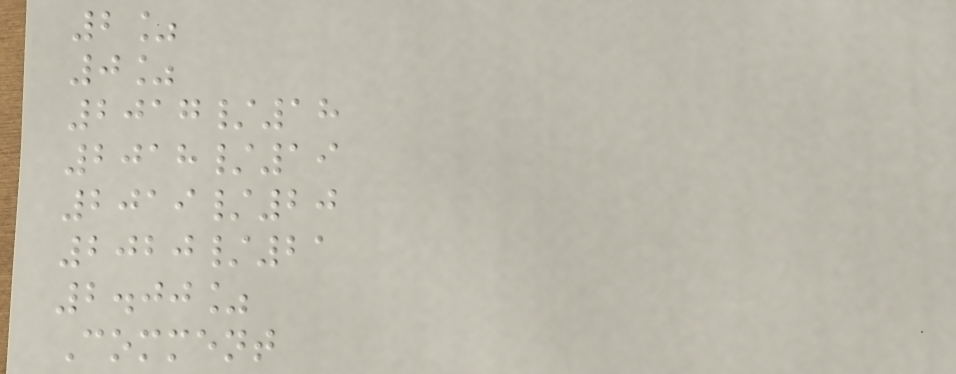2%
0%
2017/18
2018/19
2019/20
2020/21
2.00%
Comment
